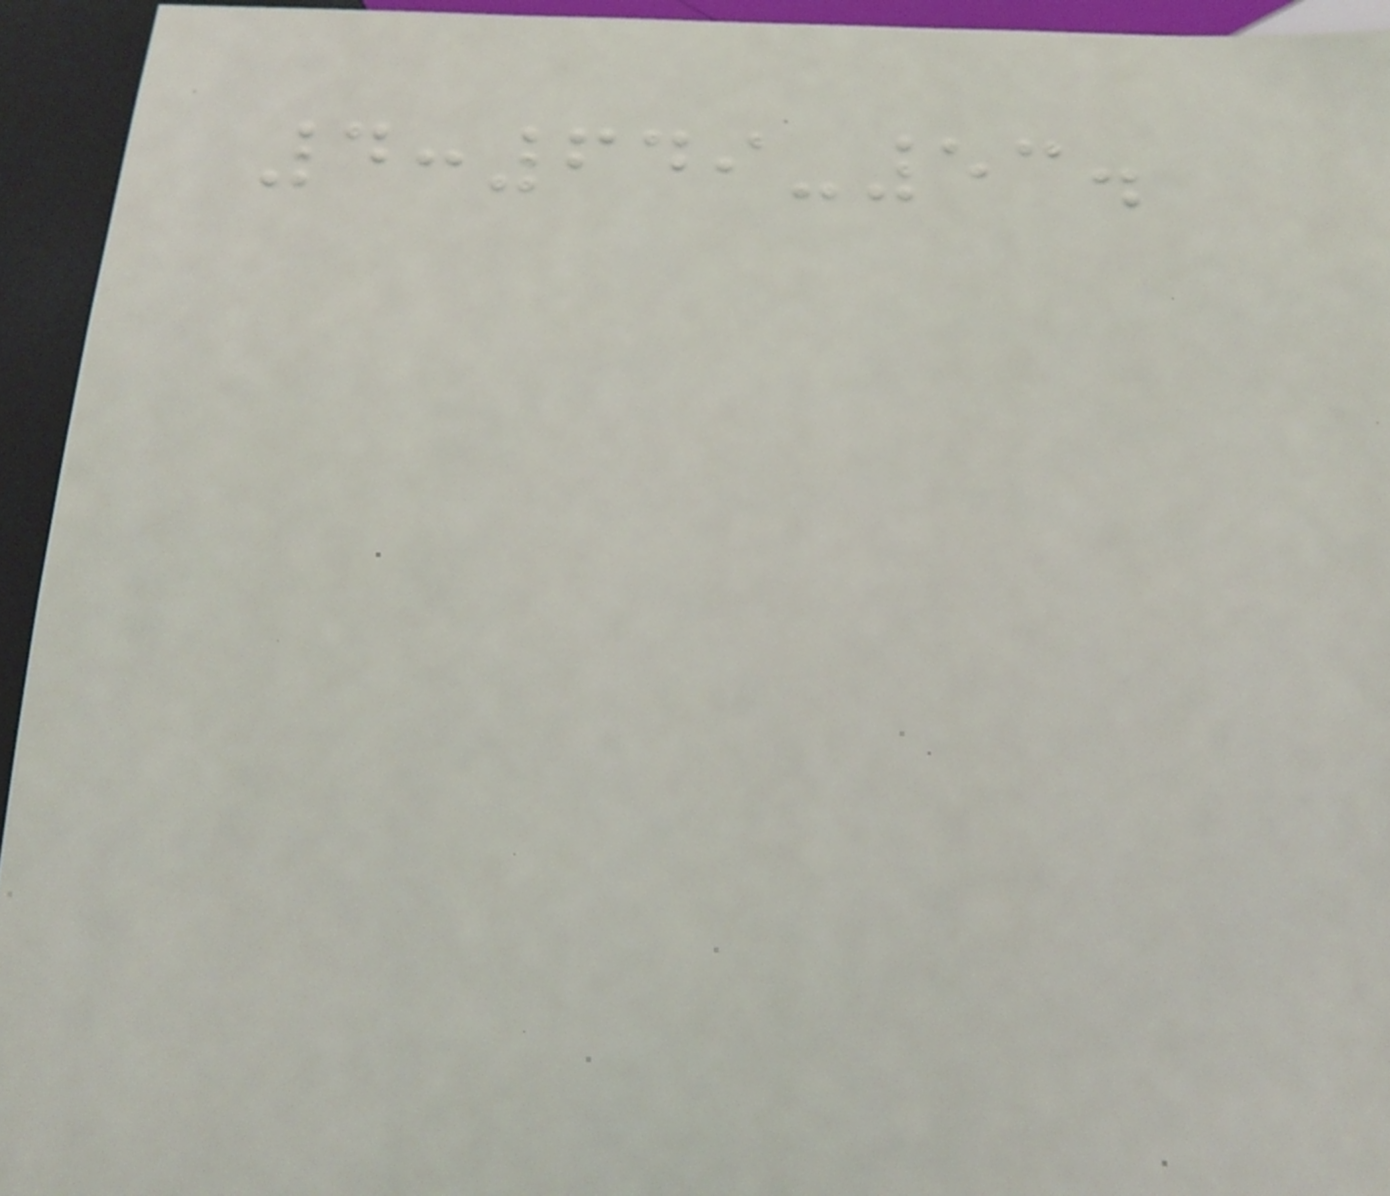4:649-53.
